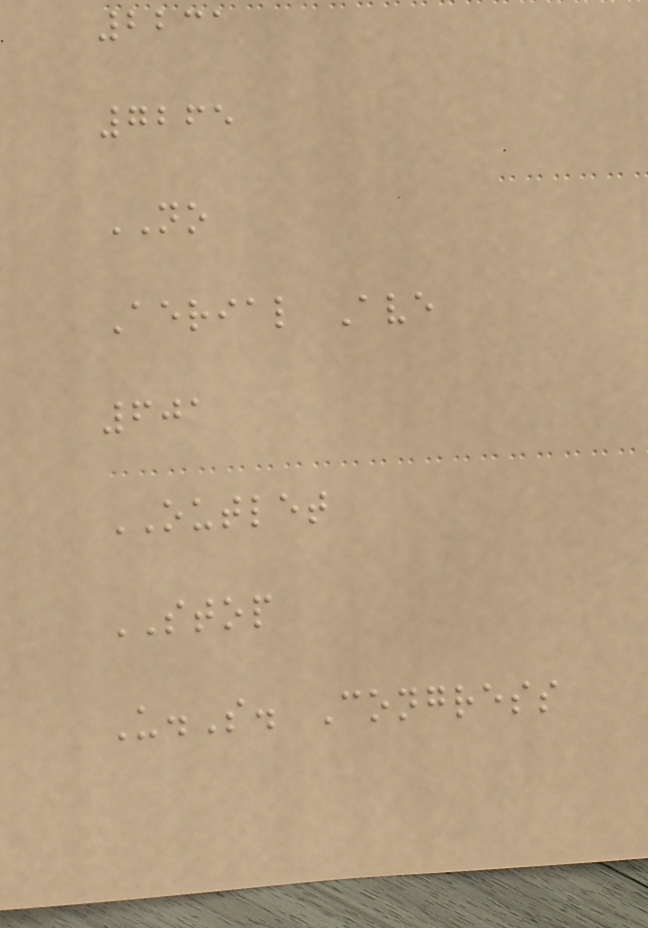2231
7265
NO
Aerial Ave
601
OUTLET
STOP
U.S. Congress
